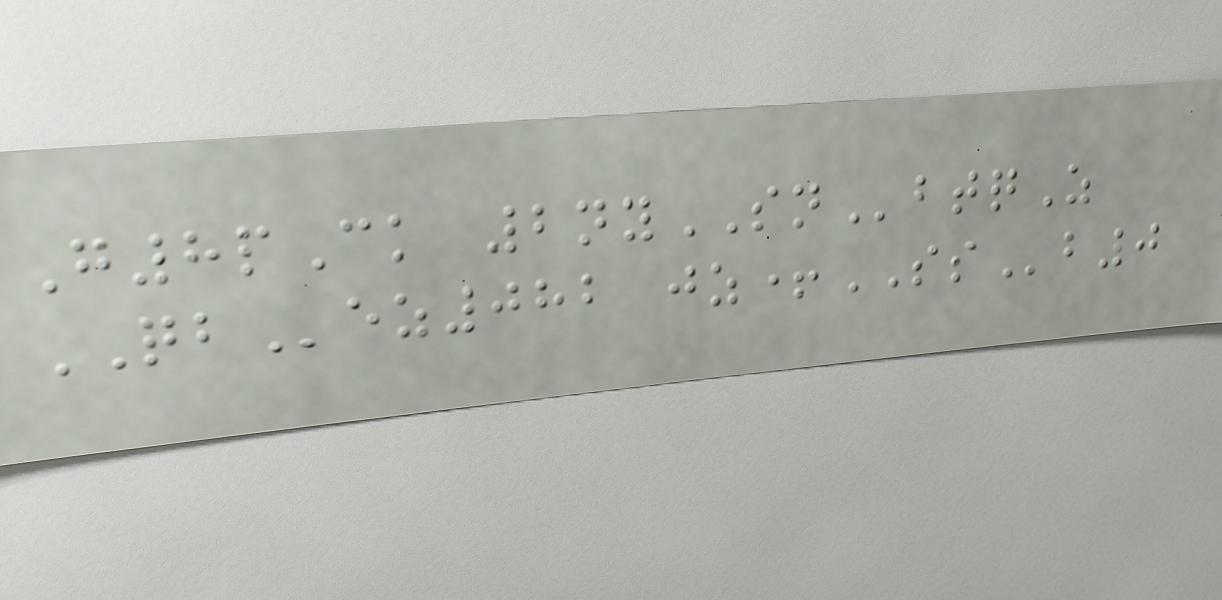G8pCk 2nySNbtqZ
QBez082 jz+SSb0
